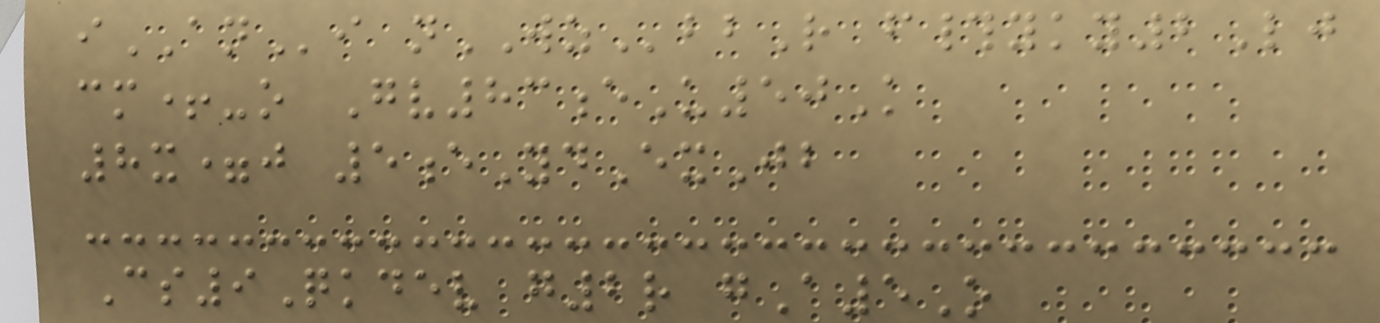iANi nWZbbR f#yky2Lj
cm+-o Gv83eU50K
8x=j 5eYdExJb
Cs9Qkdev g2r gA5O
